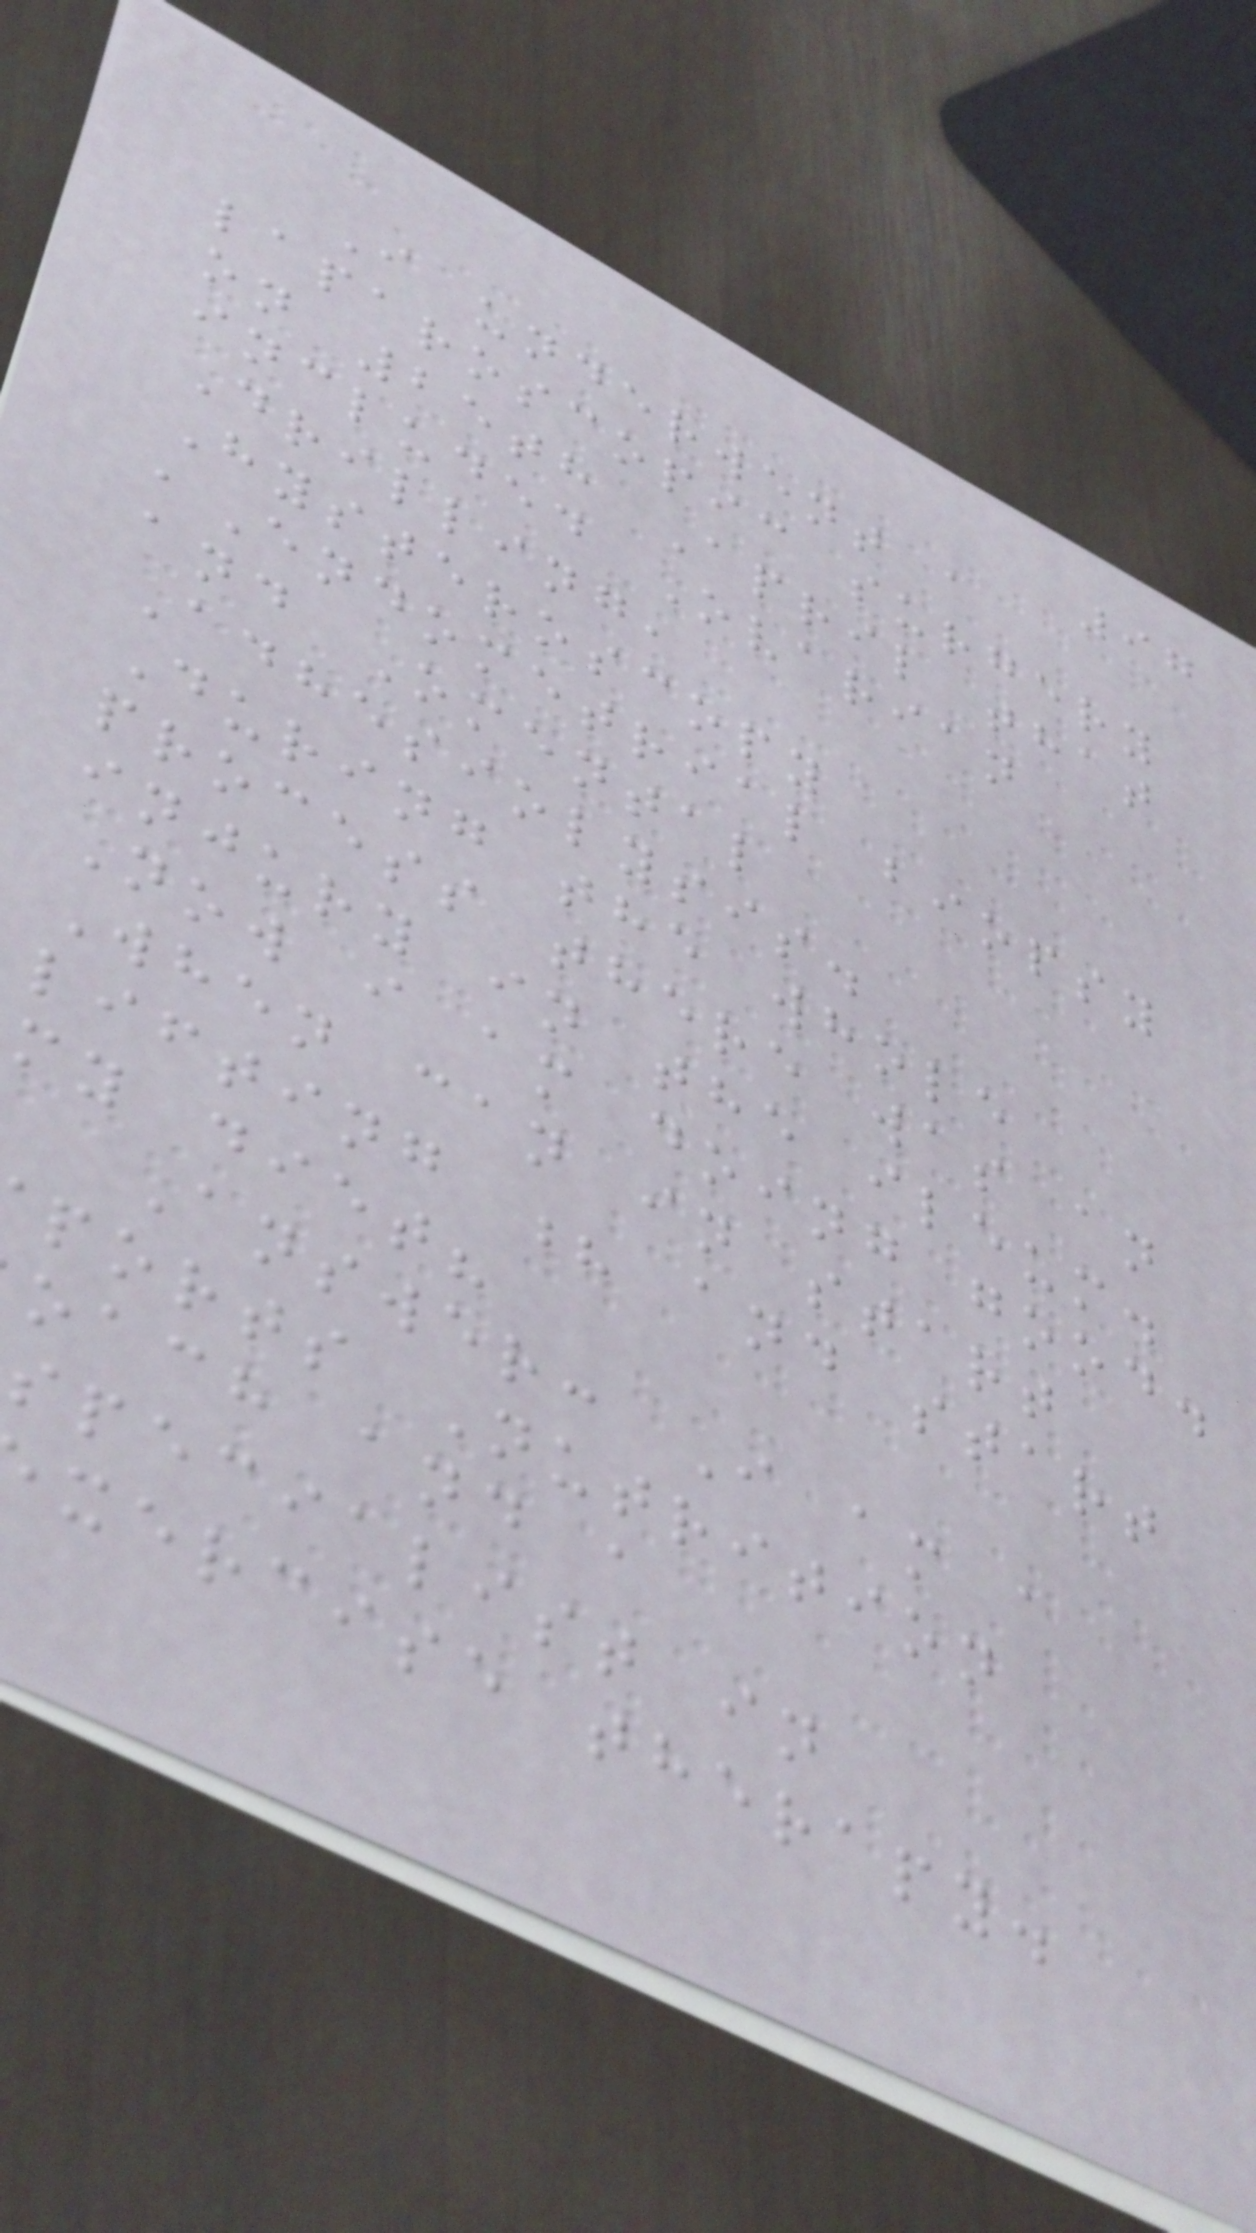97
I underwent a
laparoscopic surgery
on 25th April that
included Ovarian
Drilling,
Hysteroscopy
,Endometrial biopsy
and Omental
Adhesiolysis.
During the whole
process there was an
injury in the ileum.
Now i am doing good.
When can in start
lifting ? and start
my diet?
Answer: I am a
ports Nutrition
oach and a
specialist in
xercise therapy.
